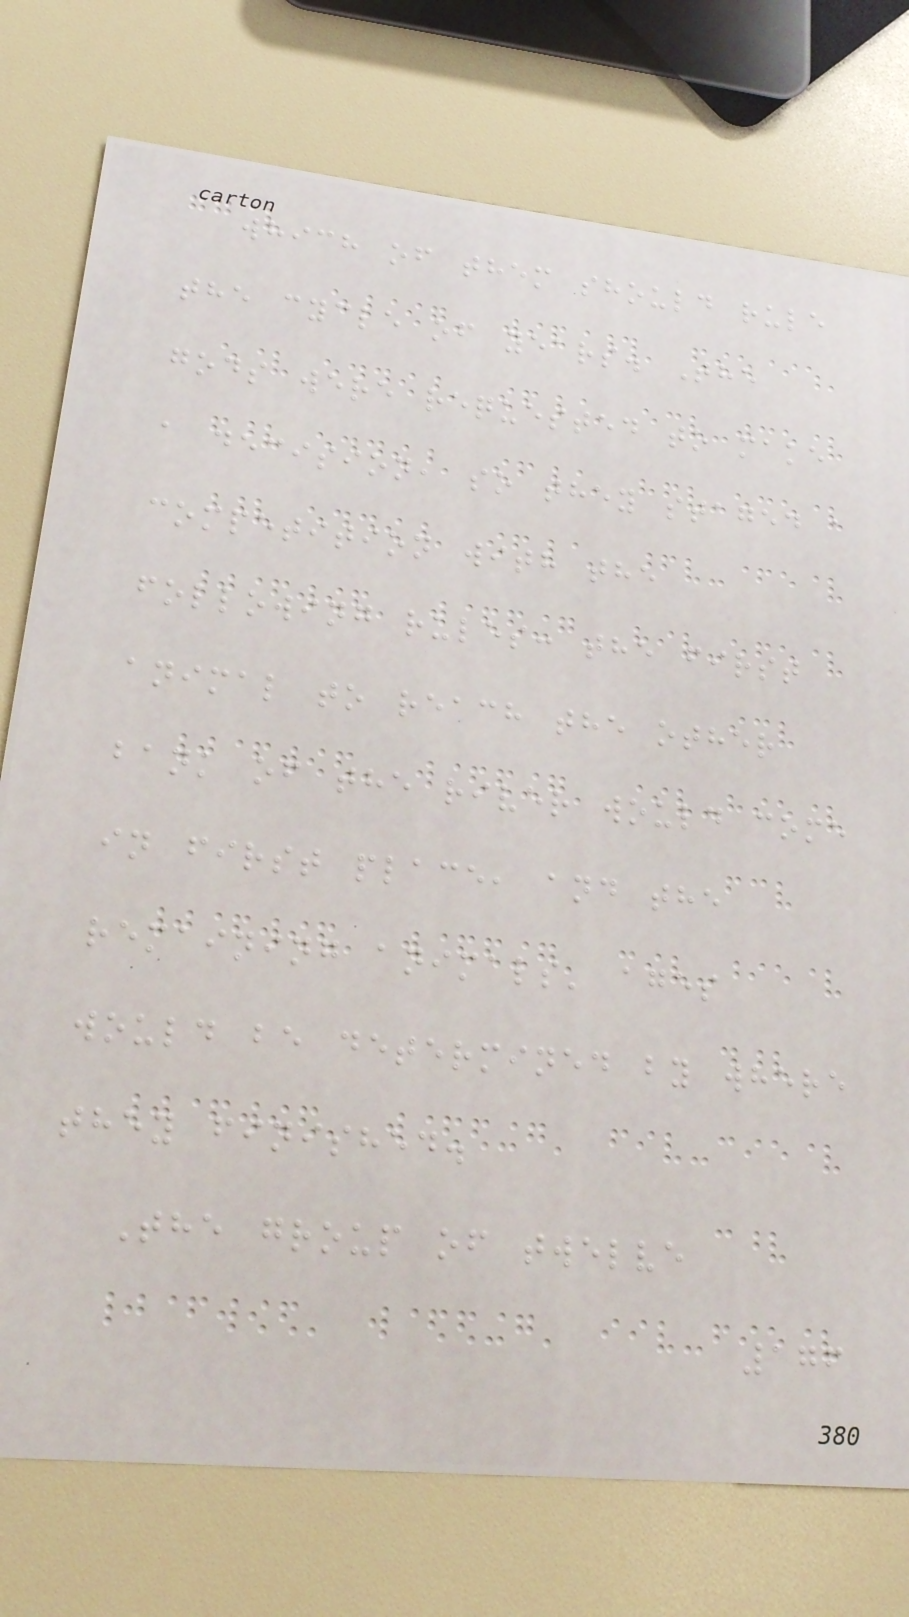which of them should rule
the cycle of years. The
gods were requested to make
a decision, so they staged a
competition with the
following rules: the first
animal to reach the other
bank of the river would come
in first place, and the
remaining animals' ages
would be determined by where
they finished.
The group of twelve
176
